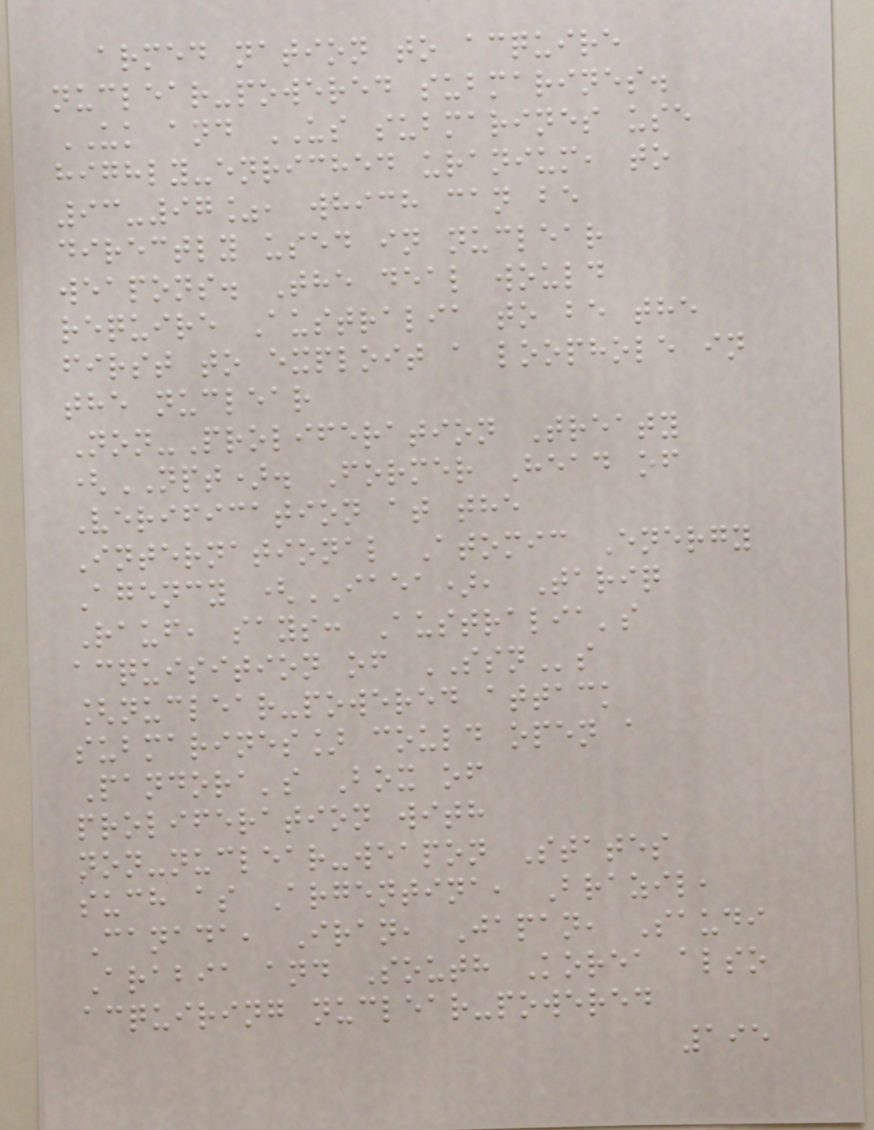armed nation to acquire
nuclear-powered submarines.
UK and US submarines use
highly-enriched uranium, to
93-97%, which can be
directly used in nuclear
weapons. The deal would
require Australia to be the
first to exploit a loophole in
the nuclear
Non-Proliferation Treaty
(NPT). Former Head of
Verification at the
International Atomic Energy
Agency (IAEA), Tariq
Rauf, says: Australia's
acquisition of SSNs
[nuclear-powered attack
submarines] could open a
Pandora's Box of
proliferation with
non-nuclear-weapon States
such as Argentina, Brazil,
Canada, Iran, Japan, Saudi
Arabia and South Korea also
acquiring nuclear-powered
195
